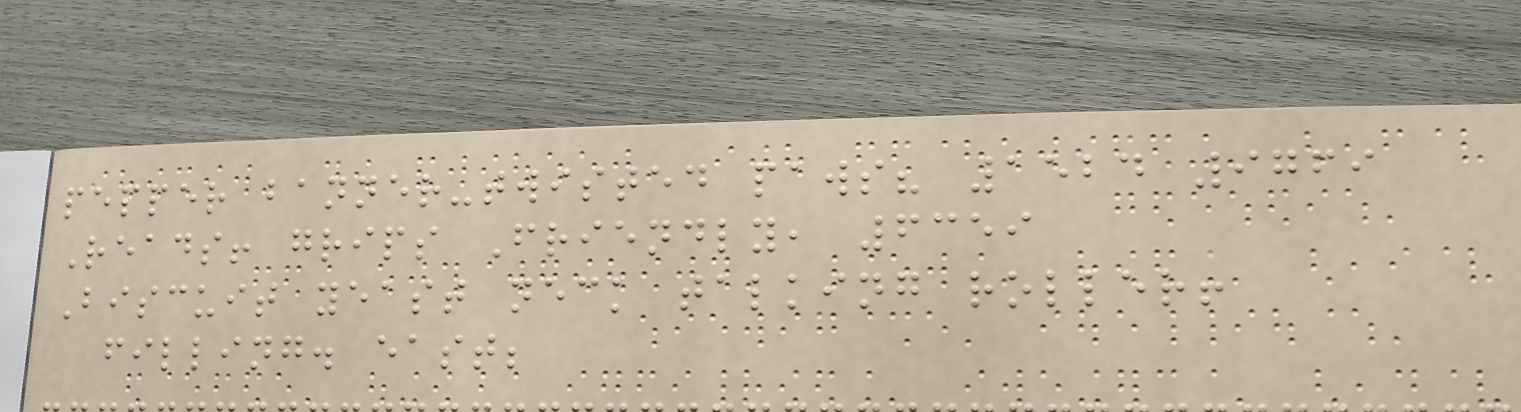pepper banner-twisted paws? 1524 9769
Reads! grips Friendly, 6359
Biscuit yeast neck talking roller!
filling. east;
